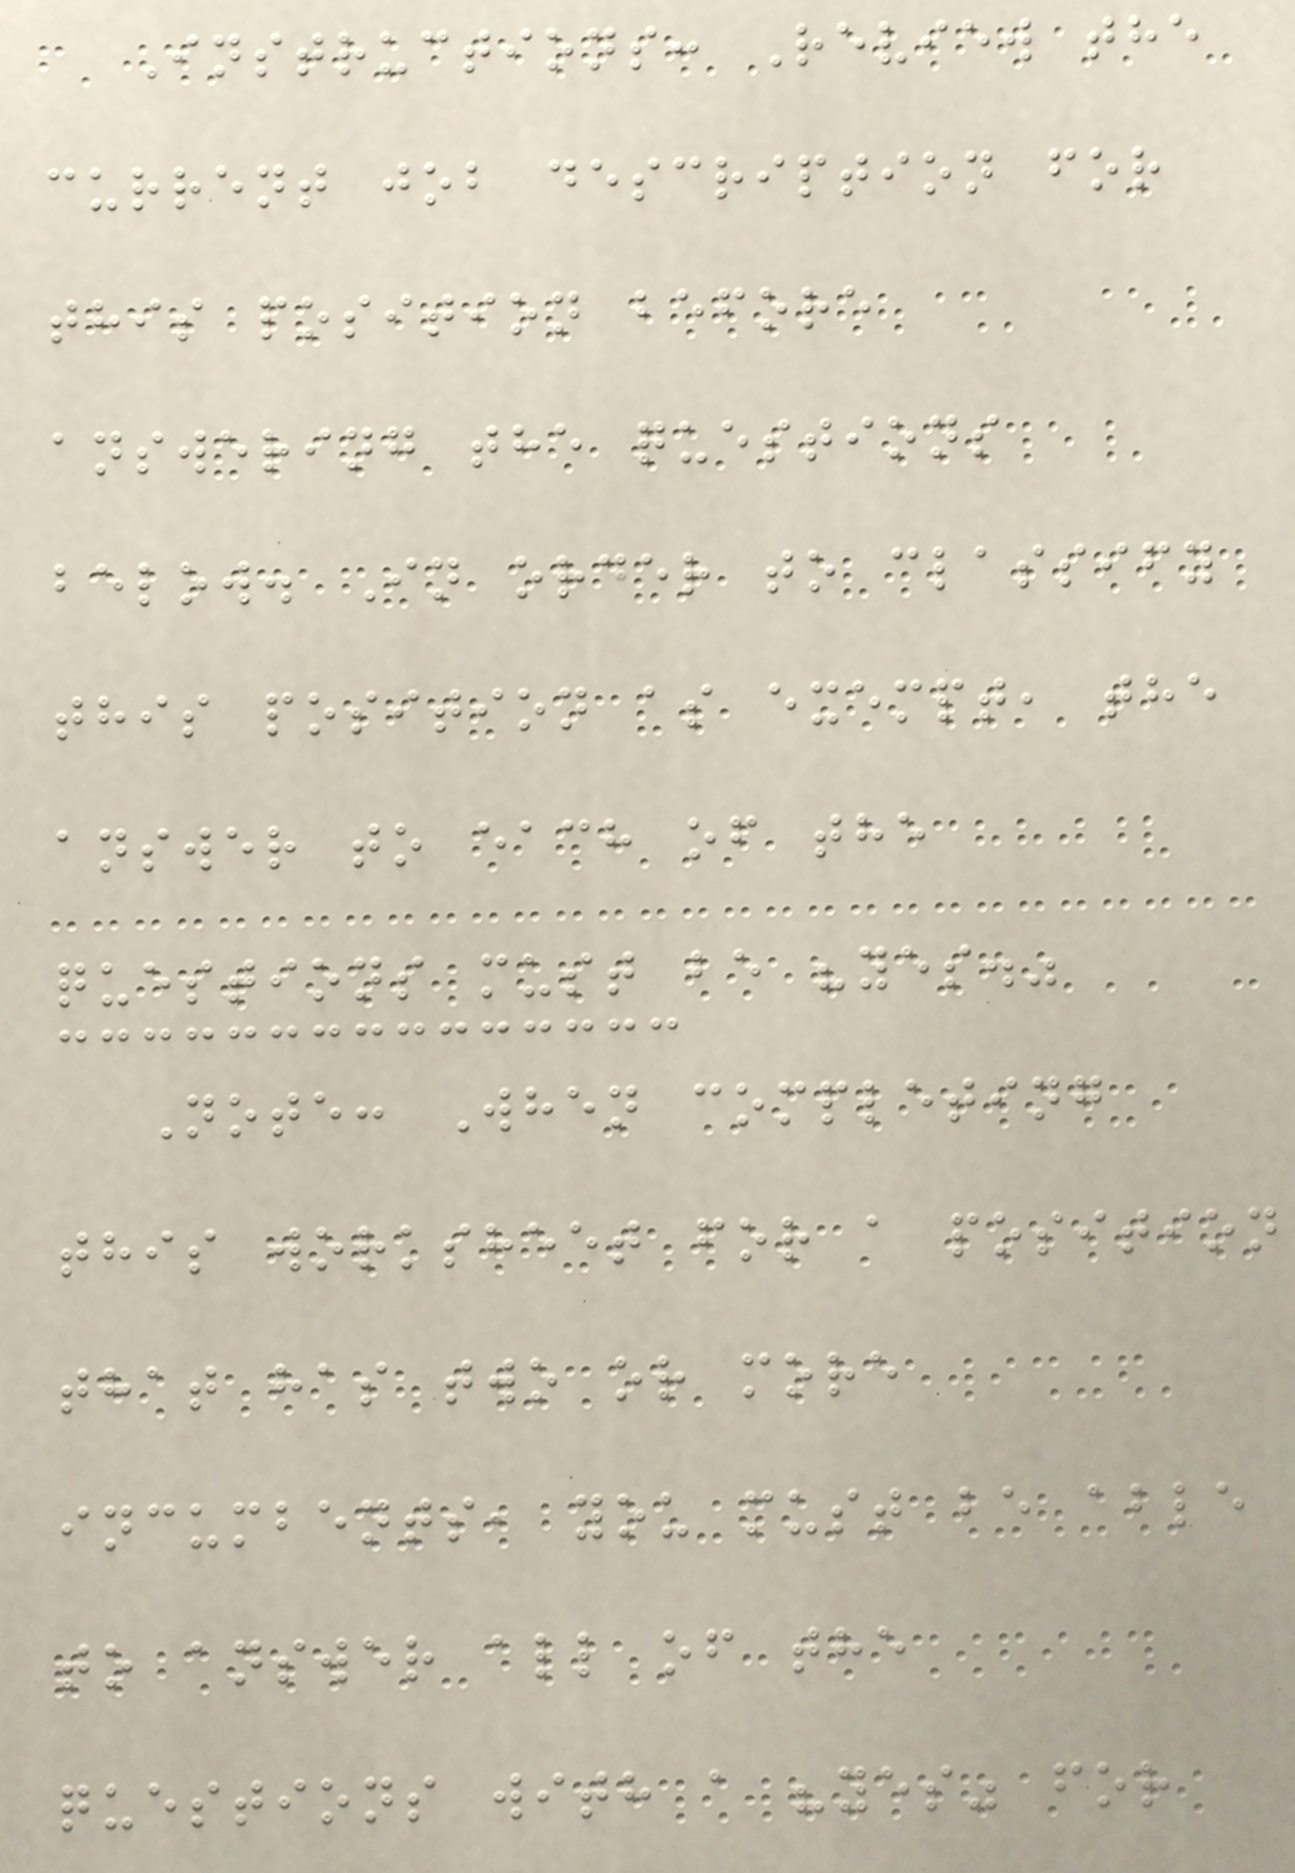Instructions: Review the
current job description for
this position before
answering the questions
below. In order to classify
this position as exempt, the
answer to each of the
questions must be "yes."
Note: When completing
this worksheet for a position
that has two or more
incumbents, you must be able
to answer all of the
questions with a "yes" for
